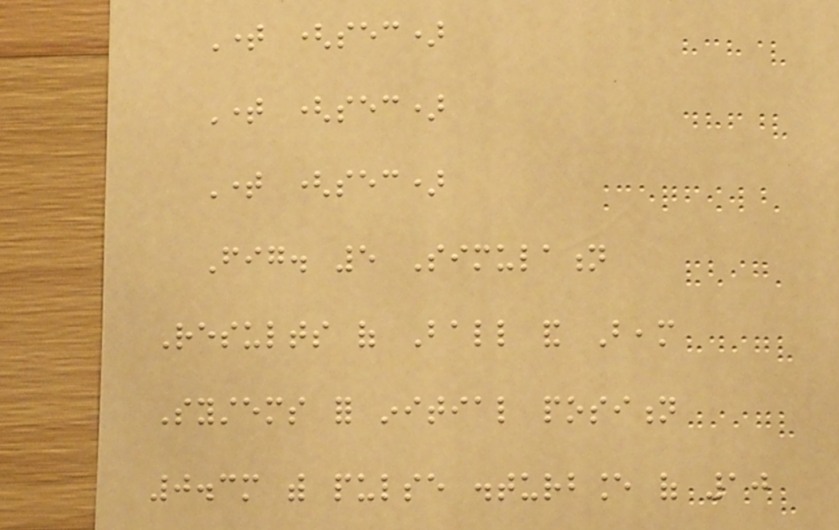Time (sec)
Time (sec)
Time (sec)
Fig. 5 Simulation
Results of Ball and Beam
Systems for initial position
0.3m with pulse disturbance of 10
